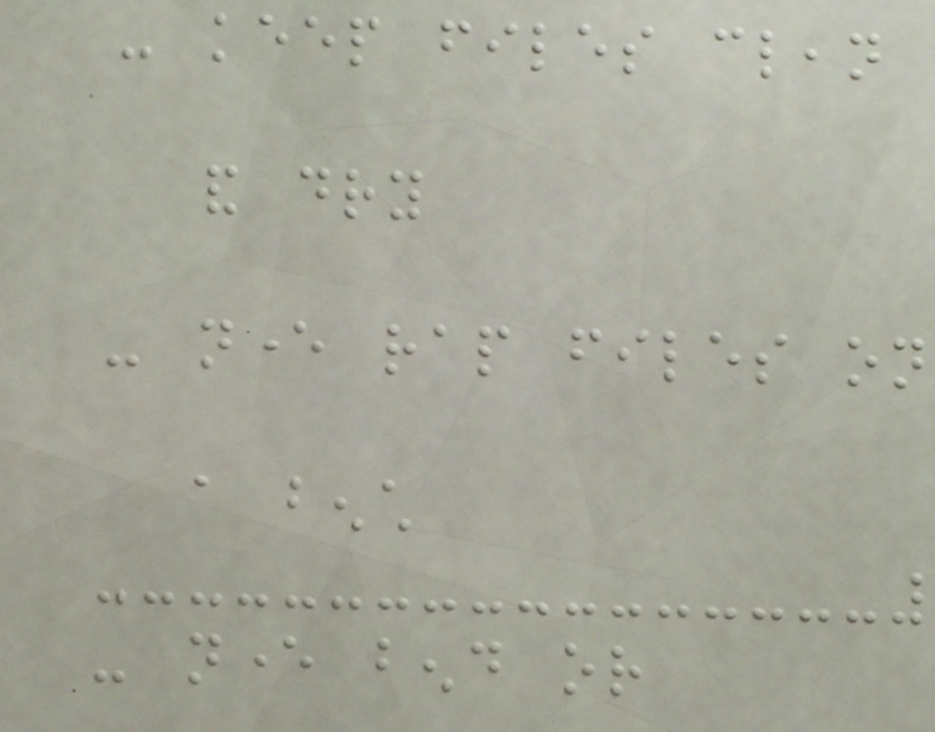- keep files clean
and dry
- never rap files on
a bench
- never bend or
